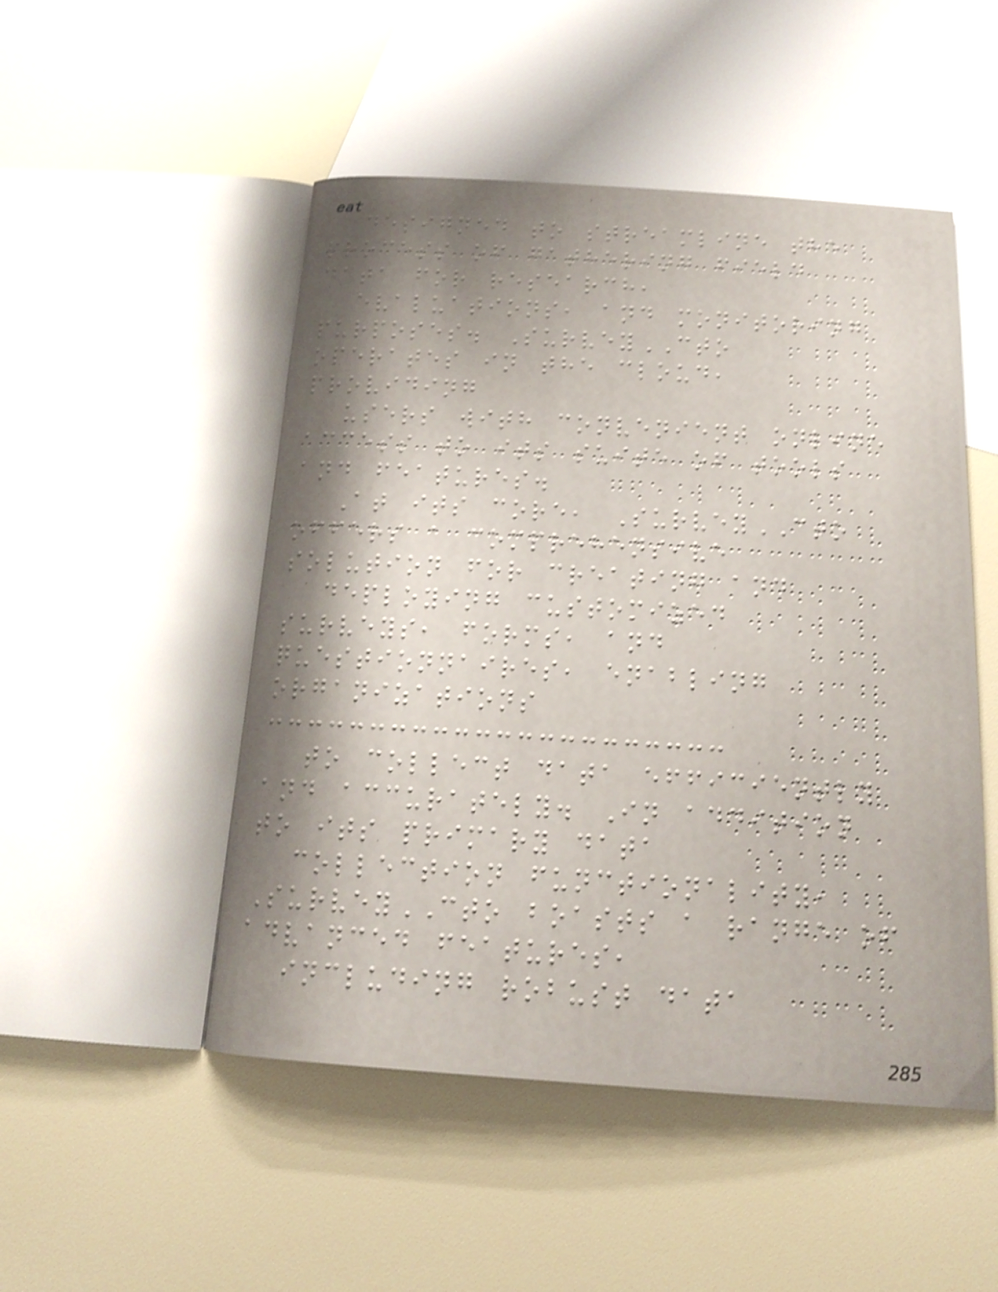designed to streamline the
process of gathering field
data for research,
evaluations, and monitoring
purposes. SurveyCTO
operates in the cloud,
providing
users with convenient online
access to its suite of tools
and features.
At its core, SurveyCTO
offers a comprehensive
solution for creating and
deploying customized
surveys, forms, and
questionnaires, enabling
organizations
to collect data efficiently
and accurately. In addition
to its primary data
collection functionality,
SurveyCTO boasts a range of
advanced features,
including robust data
